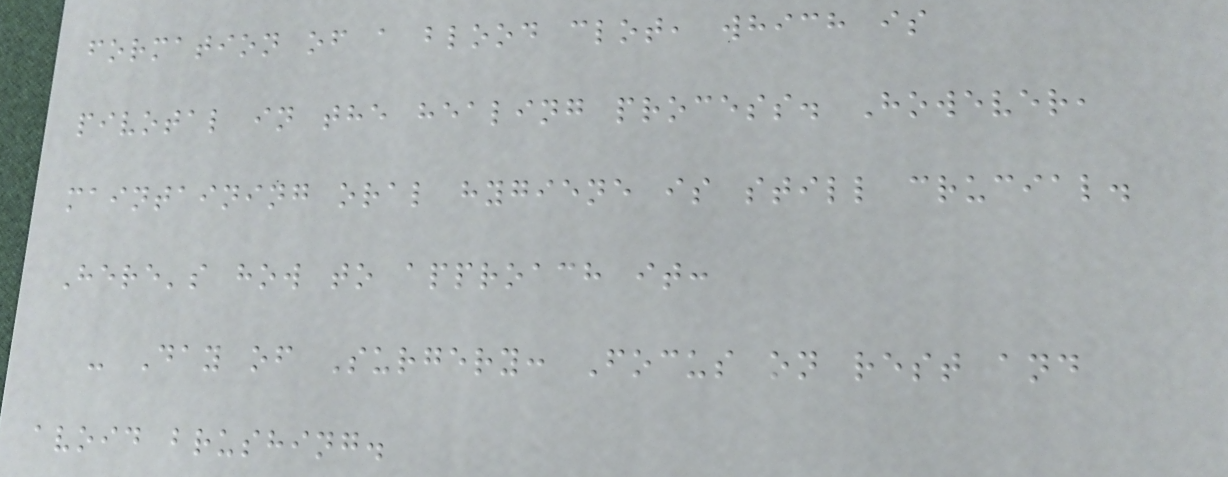formation of a blood clot, which is
pivotal in the healing process. However,
maintaining oral hygiene is still crucial.
Here's how to approach it:
- Day of Surgery: Focus on rest and
avoid brushing.
